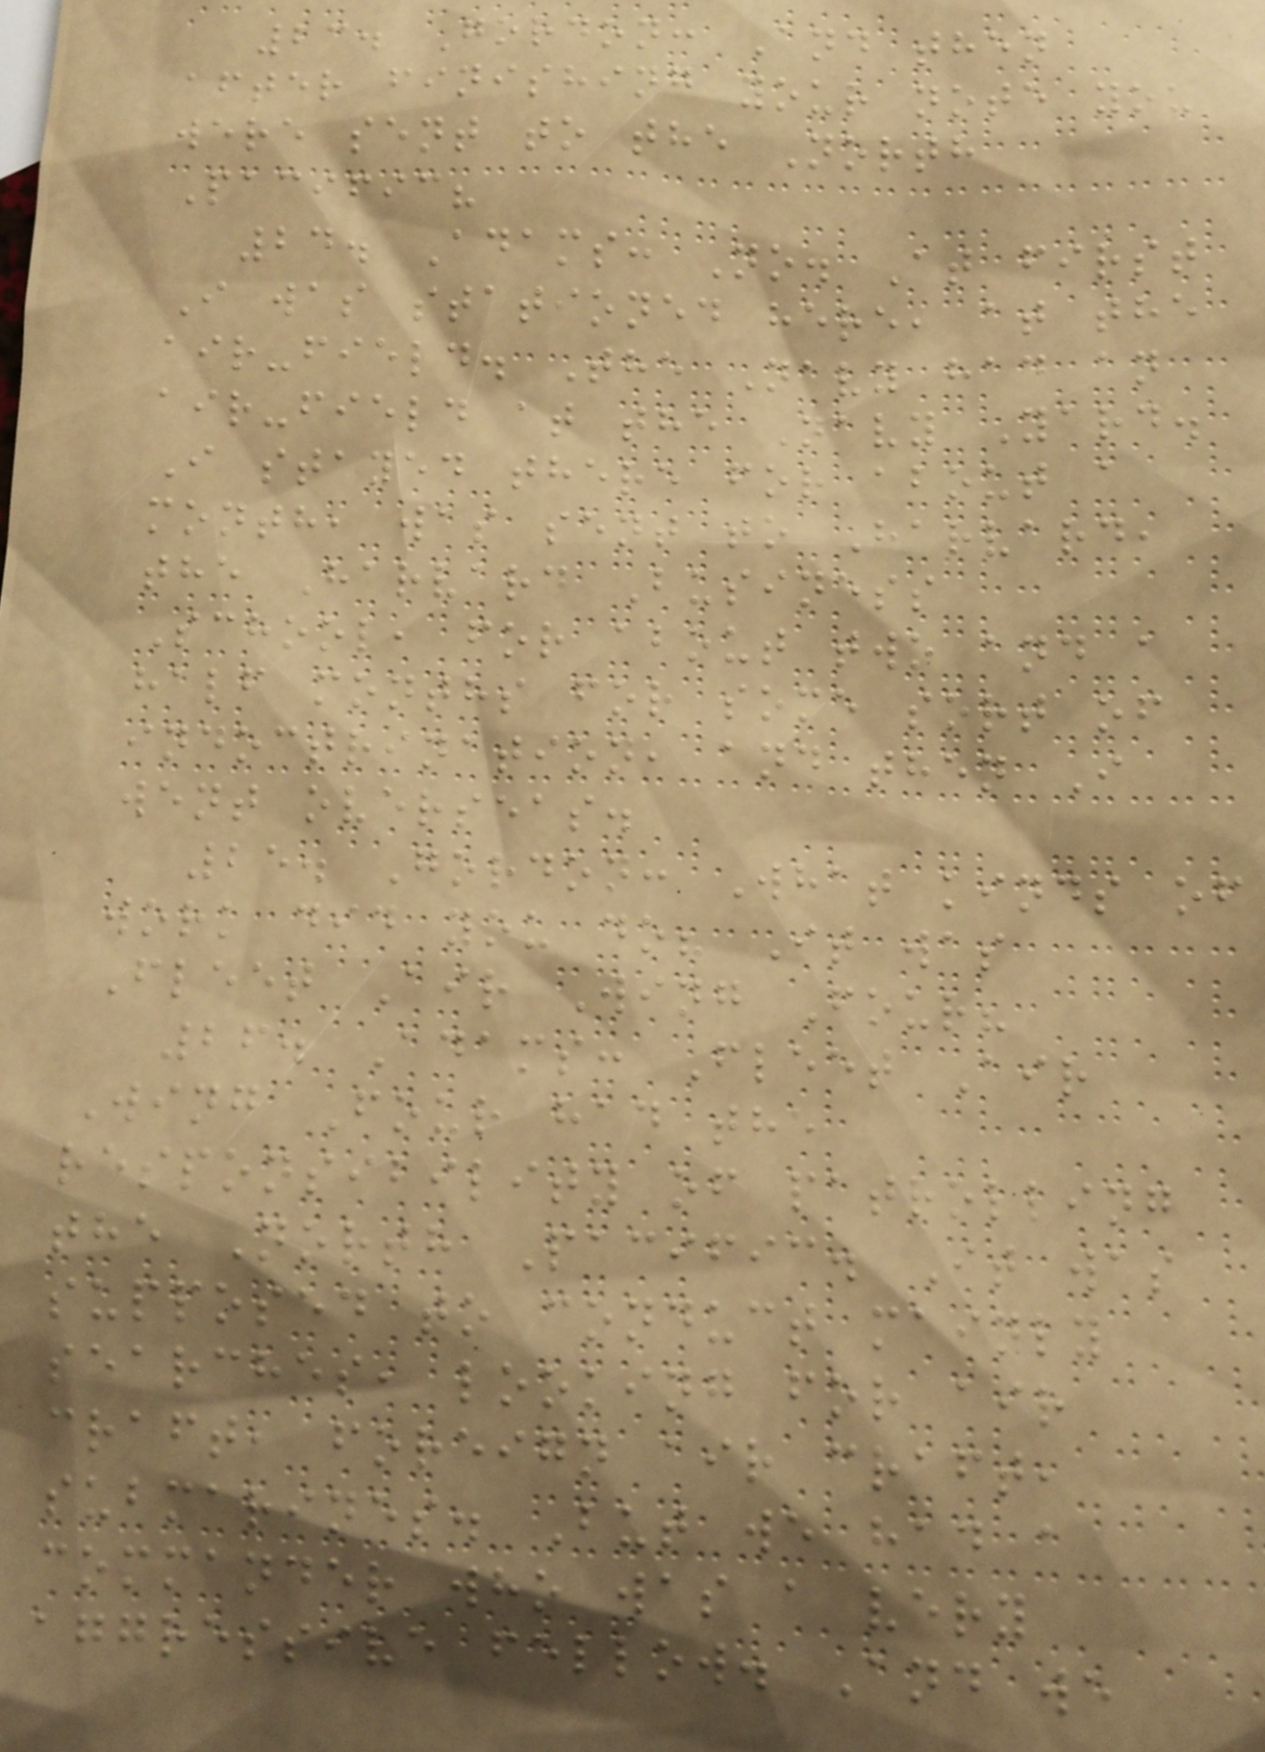23. Gordon: And then
after finishing your note you
were sent to the North
Pacific?
24. Adams: No. At first
I was stationed here, at the
air-field. The Navy had an
air-field at the Navy Yard.
I stayed there for about a
month, was sent to Harvard,
the Harvard Business
School, for about two and a
half months for some sort of
indoctrination, and then I
went overseas.
25. Gordon: What kinds of
work did you do? It was
Fleet Air Wing Four?
26. Adams: Fleet Air
Wing Four had the
responsibility of patrolling
the North Pacific. It was
supposed to conduct mainly
searches, looking for air
craft, foreign air craft,
submarines. But we had a
commander who was a very
aggressive fellow. And we
